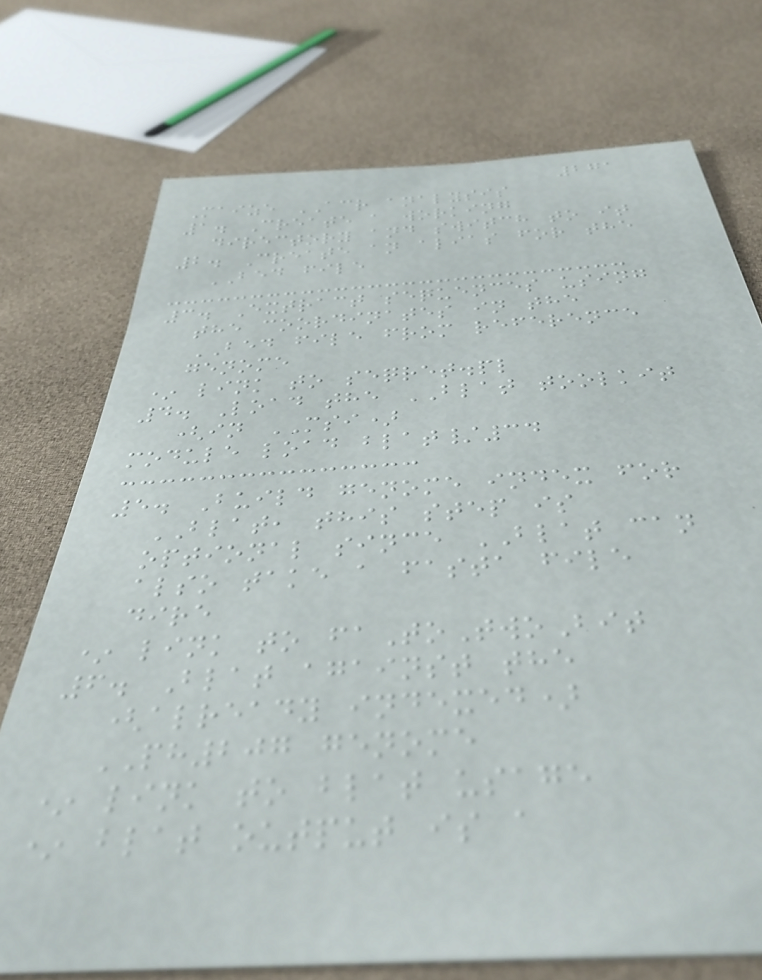271
Maize ACR analysis
1. Create a working
directory and switch to it
2. Create an alias for the
BED file
3. Extract sequences using
the coordinates in the
BED file from reference
genome
* link to seqret.pl
4. Load the BLAT toolkit
(in MSI)
module load blat/34
5. Build genome index for
BLAT, this step is
optional since BLAT can
also take a fasta file
dire
* link to faToTwoBit
6. Blat against the
(already indexed)
PH207 genome
* link to blat usage
* blat output is a
